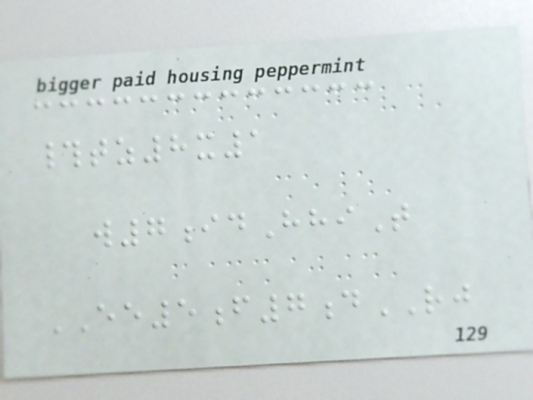#tz8x1
w7idHhiT
EE5f7dRJ
